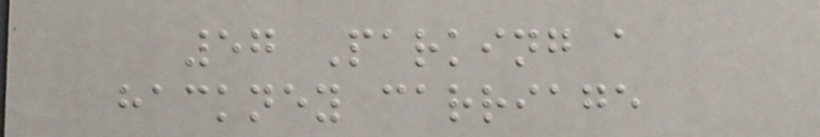57 Parking a
hackney carriage
